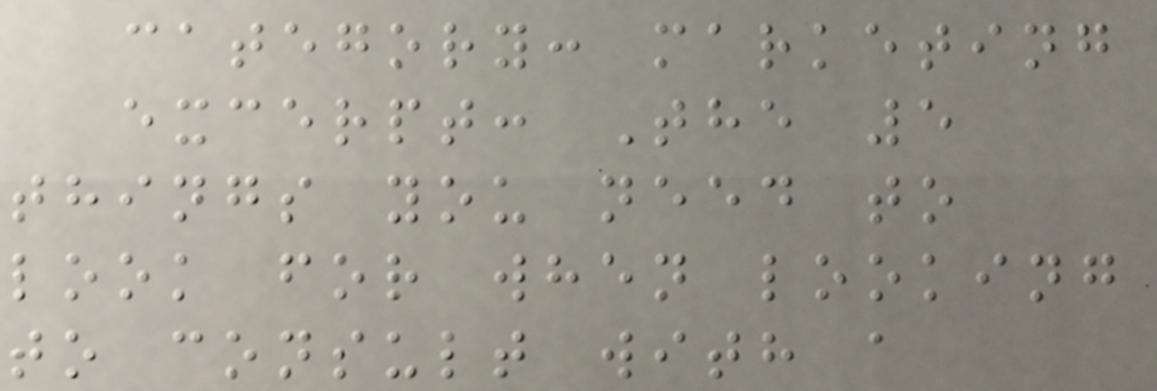category: marketing
excerpt: The 5
things you need to
look for when looking
to consult with a
